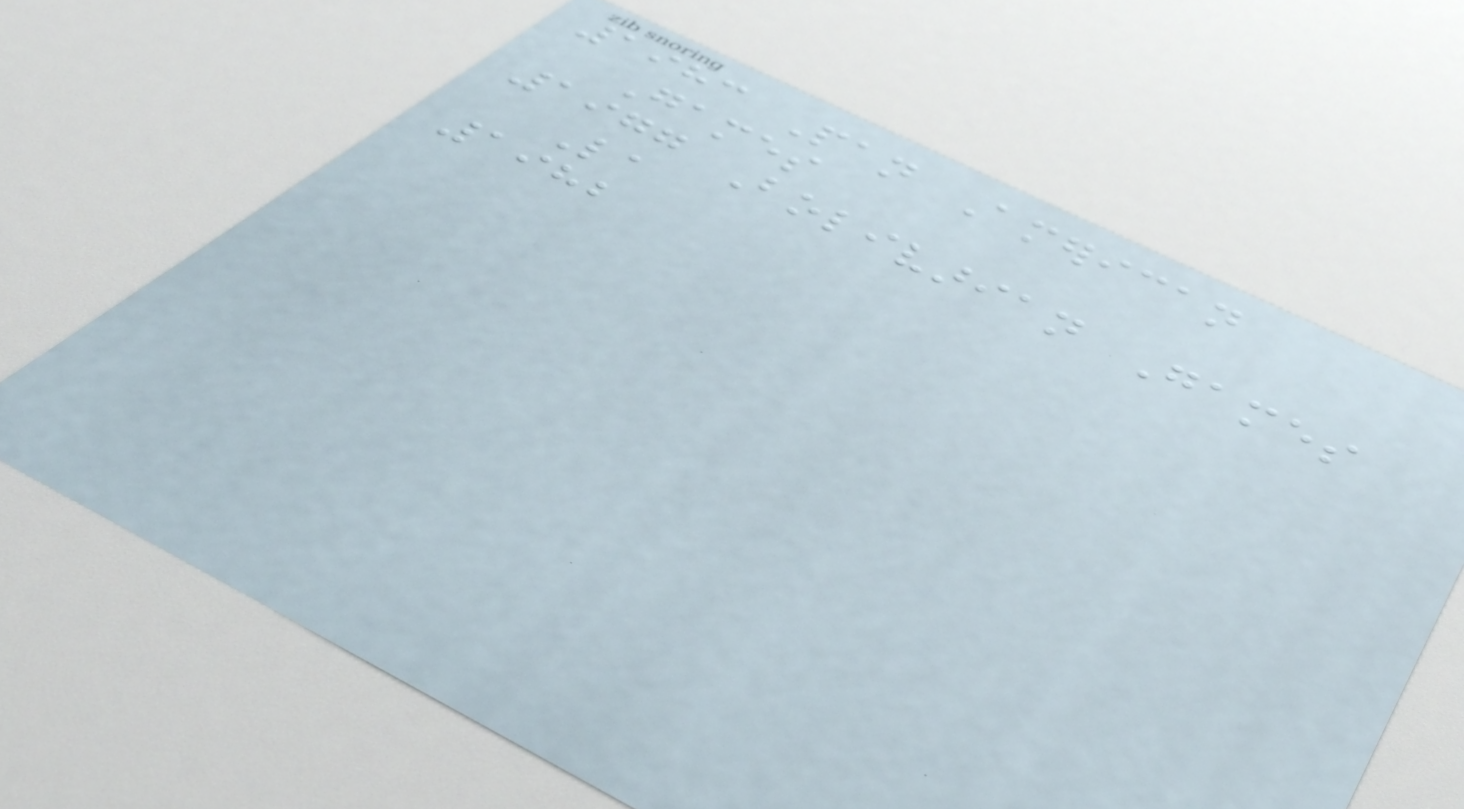1983 Pan American
Games
1977 Bolivarian Games
La
1982
